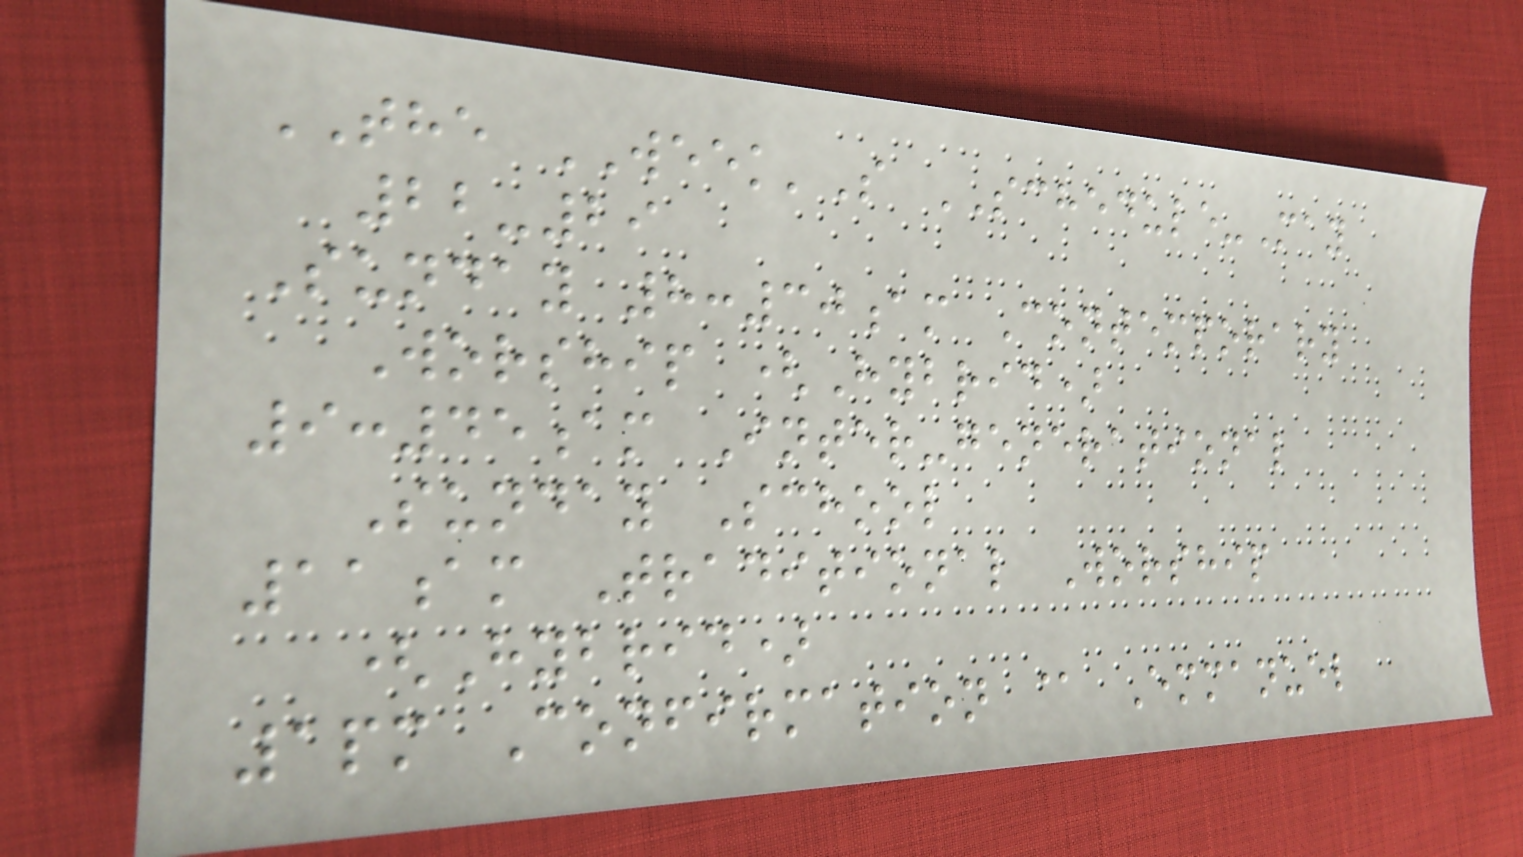THE WEEK'S SCHEDULE-May
22-29
Sunday 8:30am Contemporary
Worship (Hybrid)
9:45am Inter-generational
Sunday School
11am Traditional Worship
(Hybrid)
1pm Confirmation @ Emmanuel
